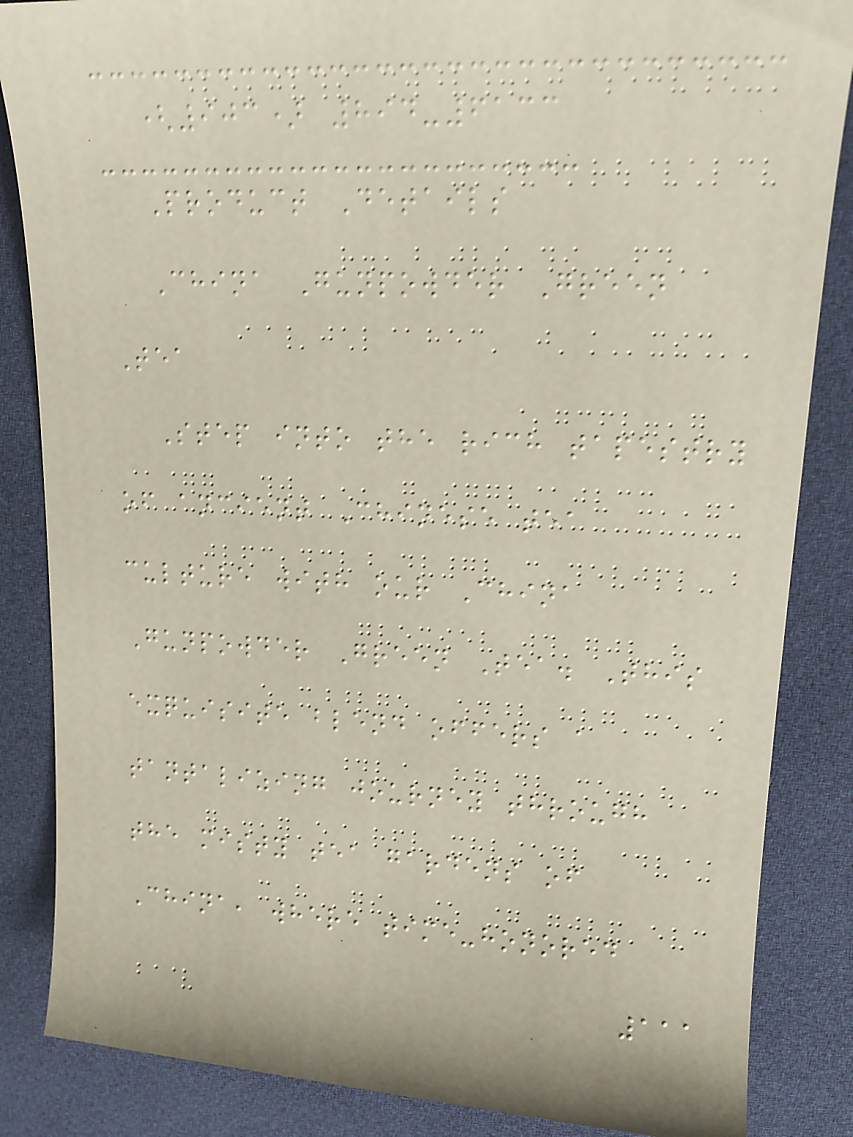(903) 894-6133
Product Details
China Gunpowder Green
Tea
Step into the rich tapestry
of ancient Chinese tea
culture with our China
Gunpowder Green Tea. This
exquisite blend offers a
tantalizing journey through
the misty tea gardens of
China, where time-honored
111
